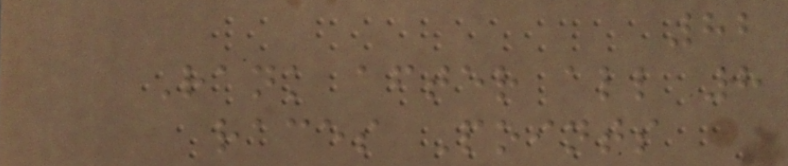82
Rank after all 8
races Points
